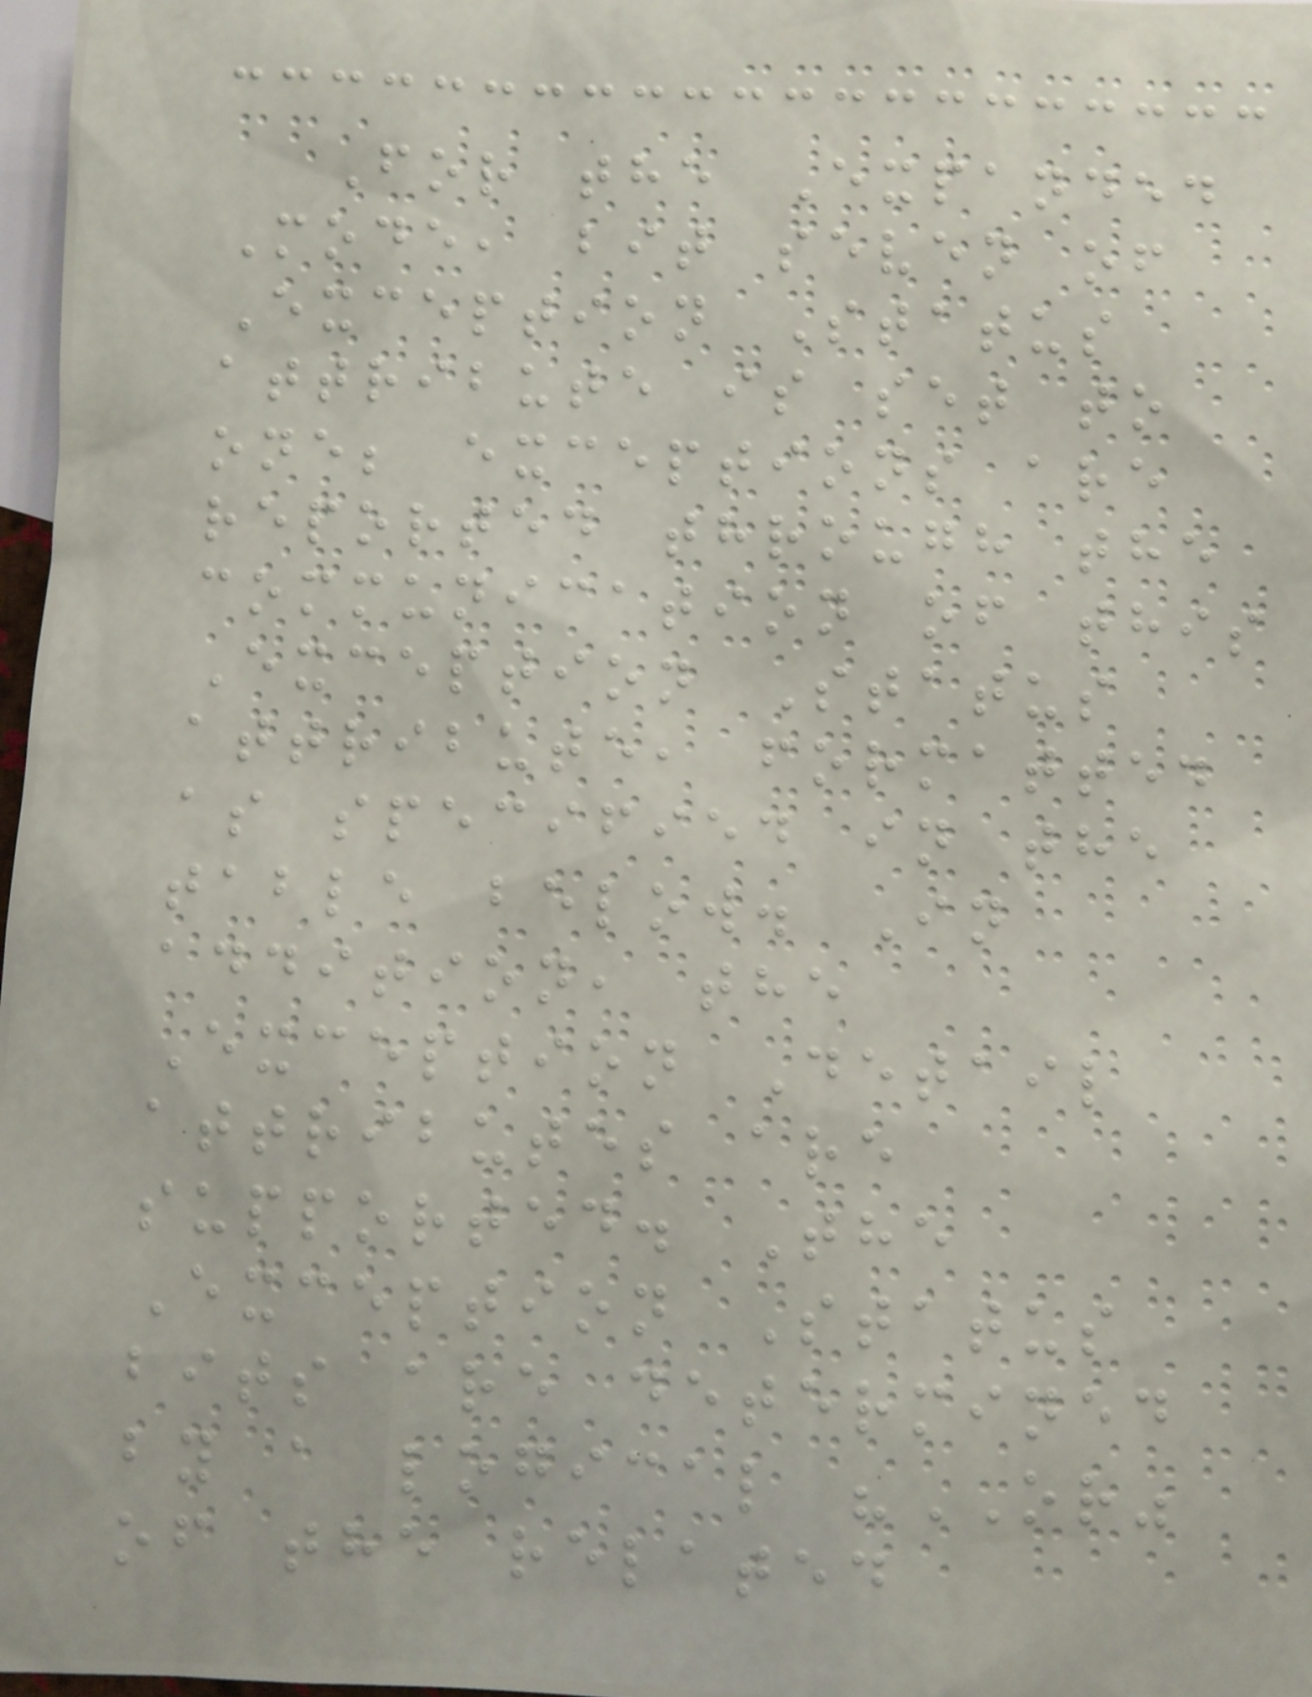For the Expanded
Mode, bit seven of
Exception Status
attribute is set to
one; exceptions are
reported through the
communication of this
Exception Status
attribute, formatted
as specified in the
table below. In
addition, the
Exception Detail
attributes are
supported. The
Exception Status
bits are determined
by a logical "OR"
of the related
